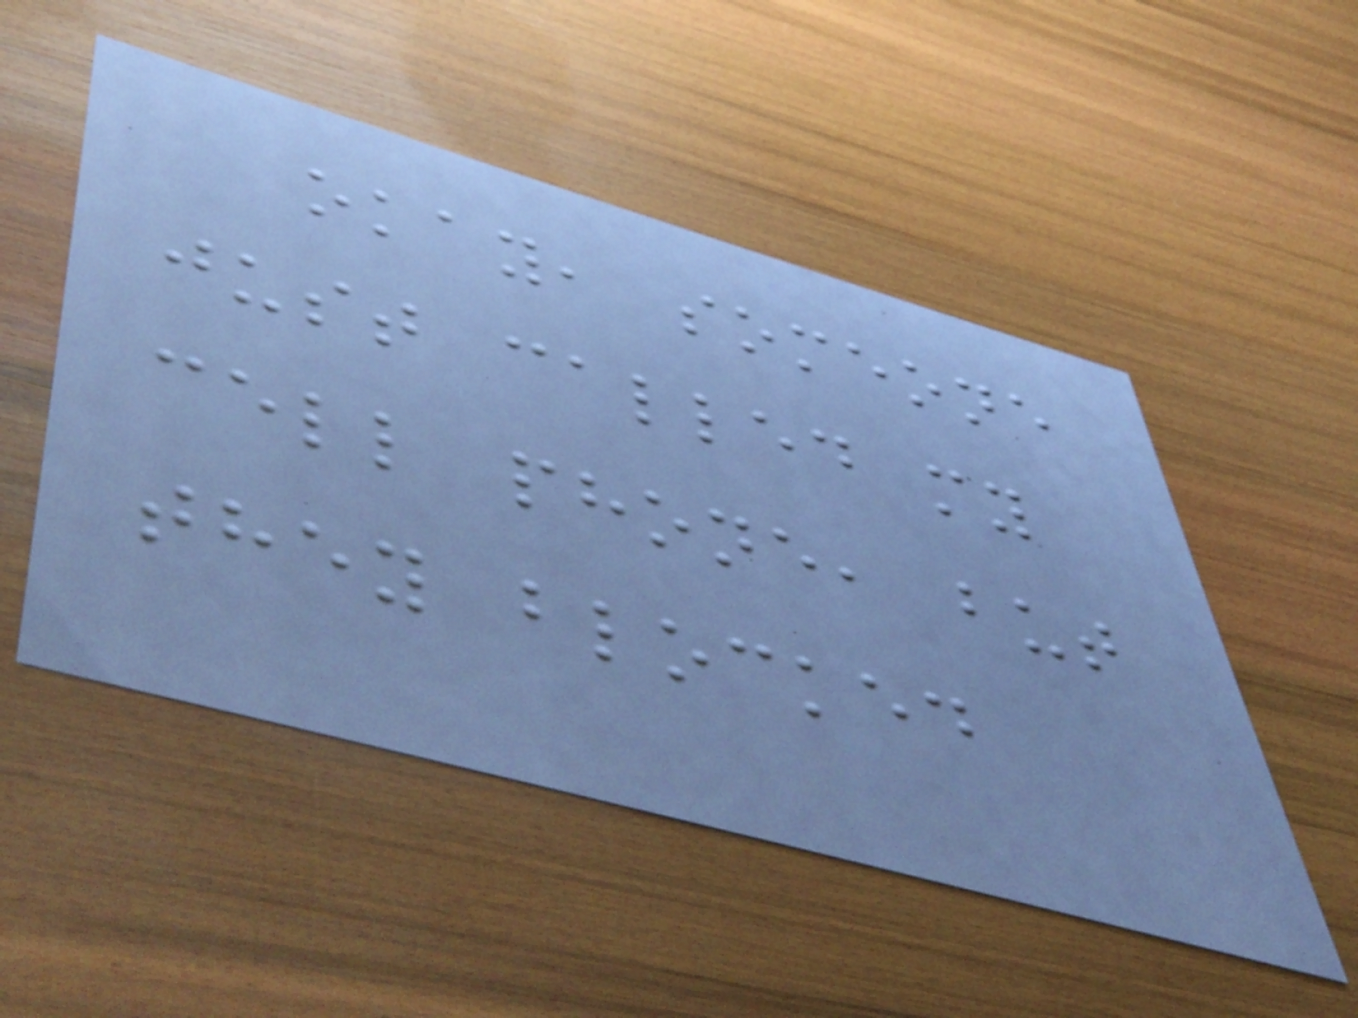okay, someone
just called my
cell phone, but
they blocked
